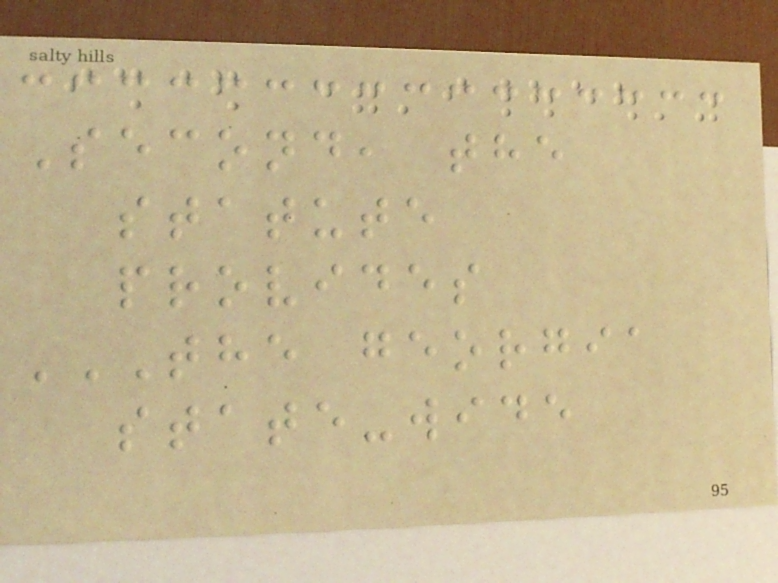Second, the
statute
provides
THE GEORGIA
STATE-WIDE
